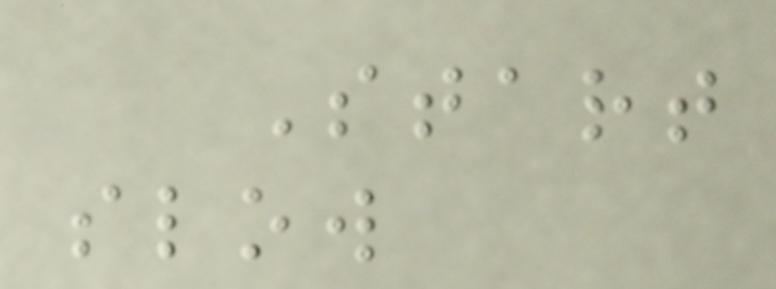Start
slow
